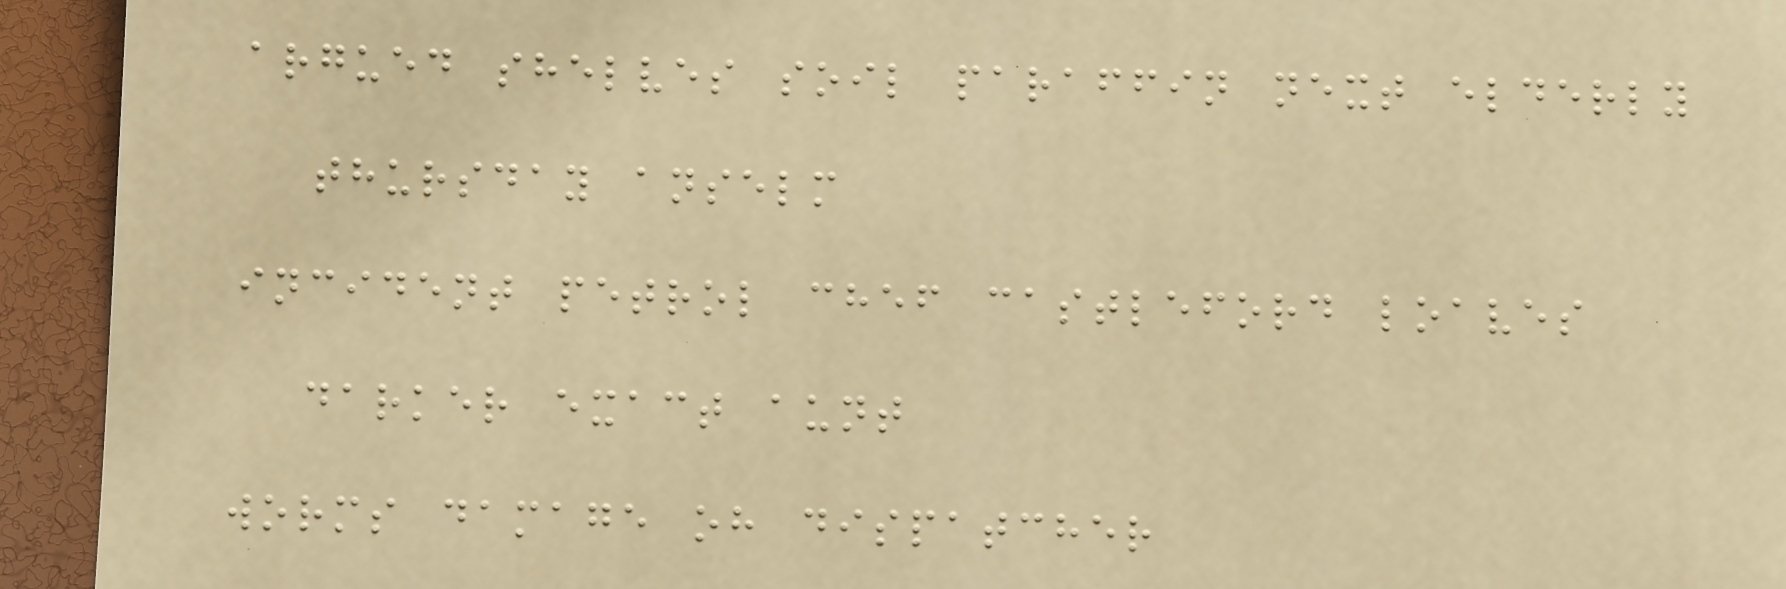argued shelves soil paraffin next elderly
thursday anselm
incident petrol chef castleford loaves
darker exact aunt
worms damage oh dispatcher
